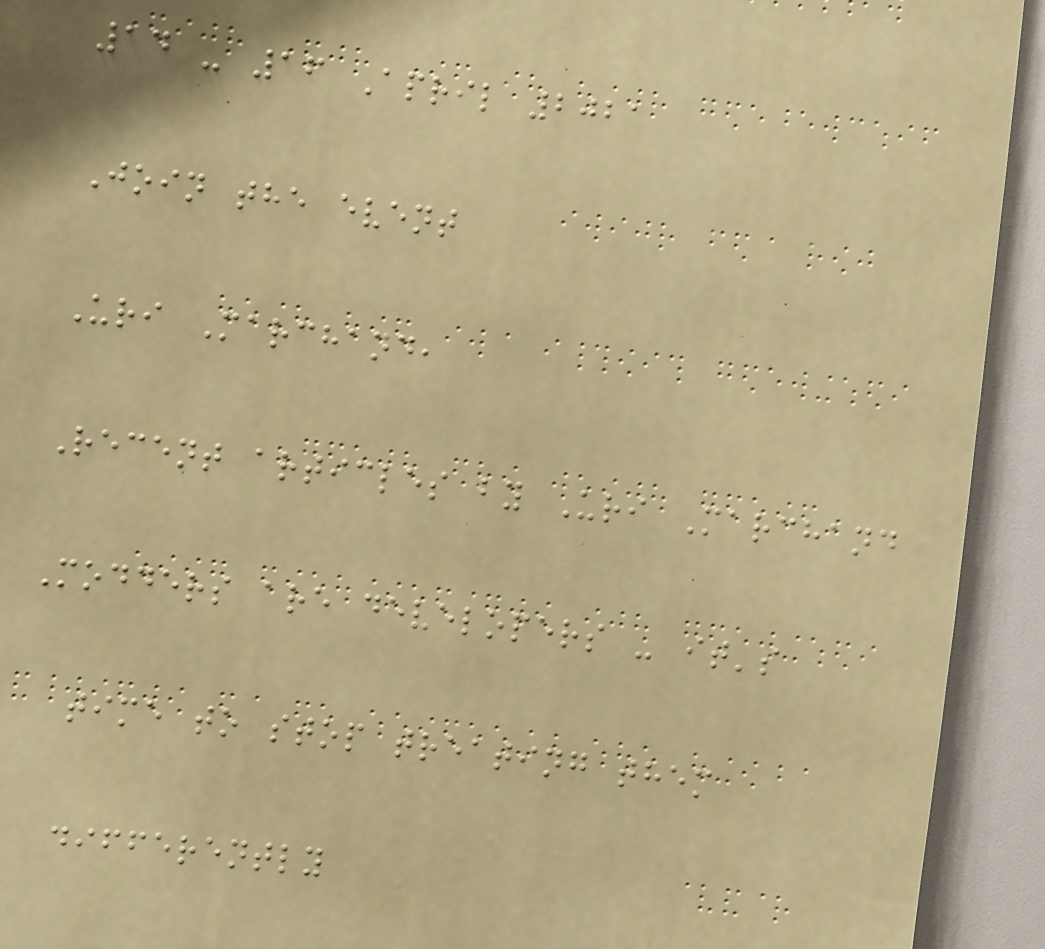14 - 16 April 2021
Join the event
Uri Marchand,
Recent articles by Uri Marchand
Modders are developers - it's
time to stop treating them
differently
